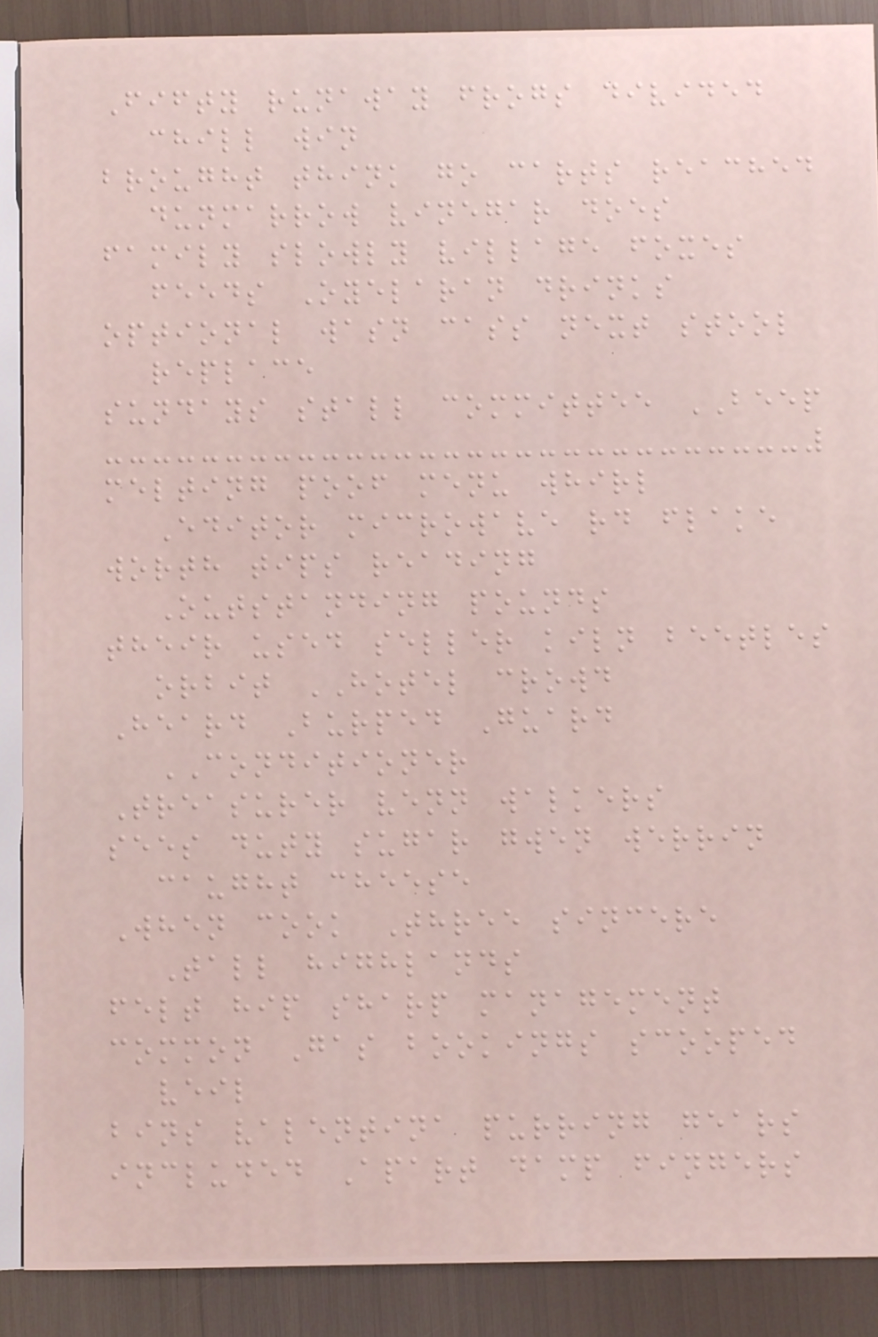Fifty runaway frogs divided
chill win
brought think go carts reached
dunmarrow vinegar does
family slowly village foxes
feeds Oyelaran drinks
optional wasn cass next stool
replace
sundays stall committee BEEP
melting poof menu whirl
Editor microwave rd flake
worth tips reading
Outstanding pounds
their used seller kiln beetles
orbit HOTEL crowd
Heard Burped Guard
CONDITIONER
Treasurer venn walkers
sees duty sugar gwen werrin
caught cheese
When cook Three sincere
Tall highlands
felt hip sharp management
common Gas bookings scooped
veil
bins valentina purring gears
included Apart damp fingers
